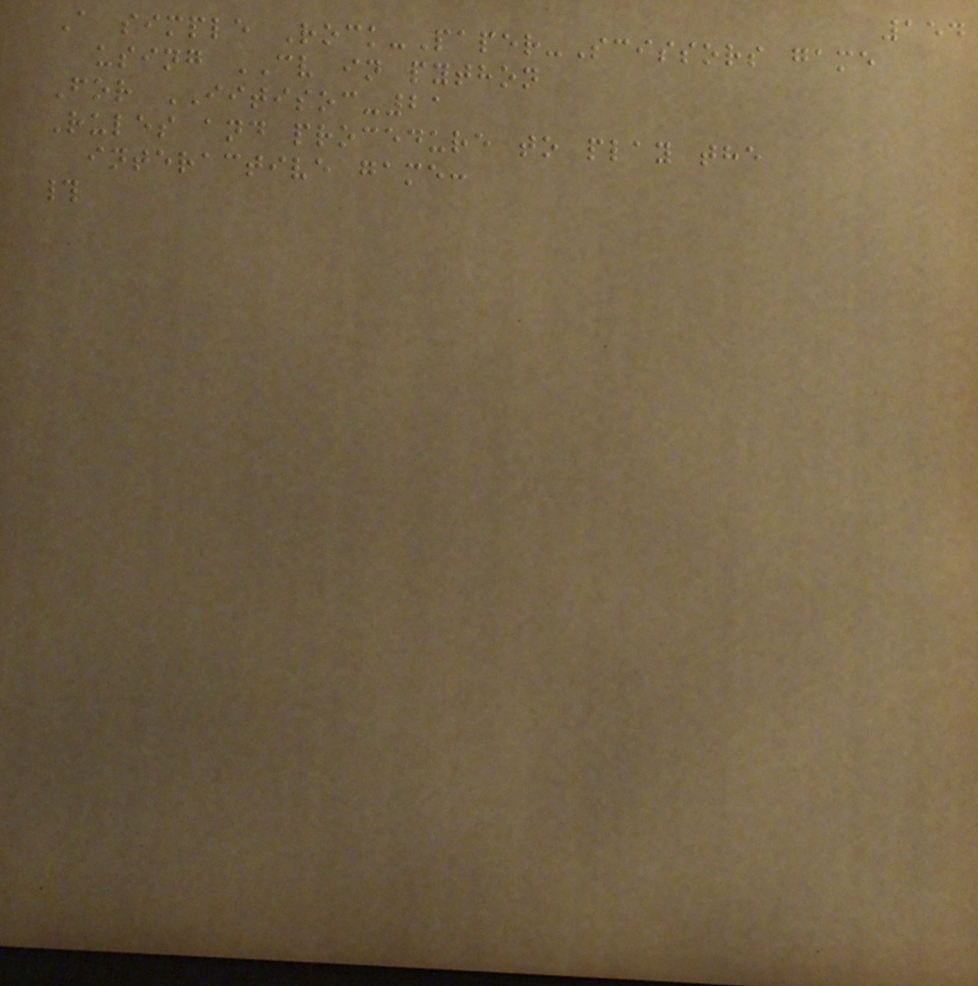154
A simple Rock-Paper-Scissors game
using CV in python
For IITISOC-21
Rules and procedure to play the
interactive game:
#
